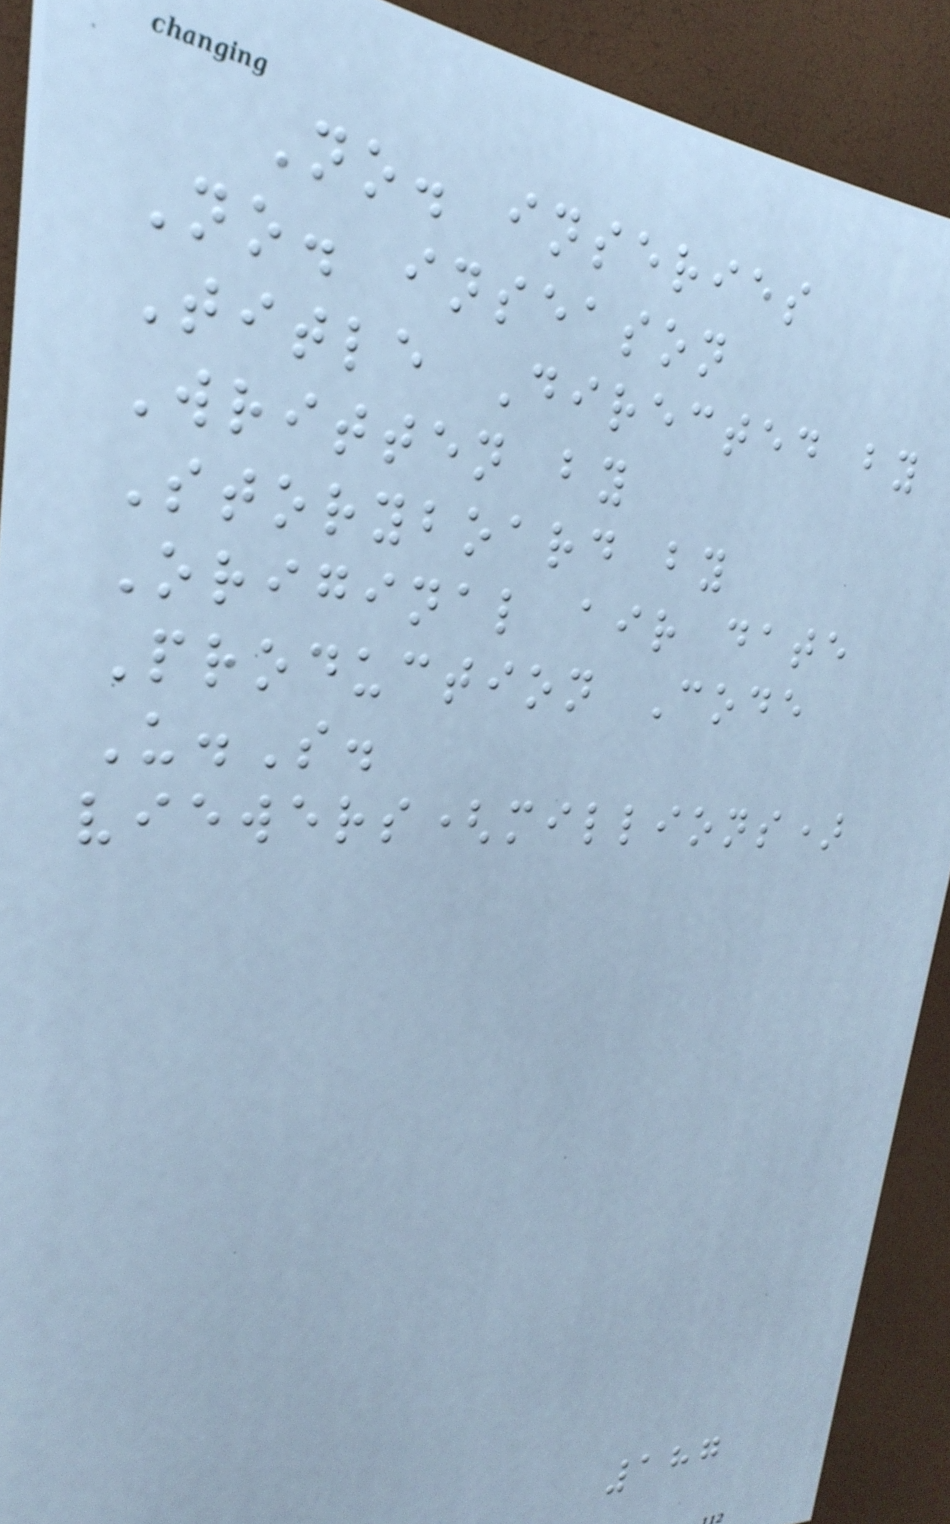No. inseries
No. inseason
Title Directed by
Written by
Storyboard by
Original air date
Production Code
U.S.
viewers(millions)
187
